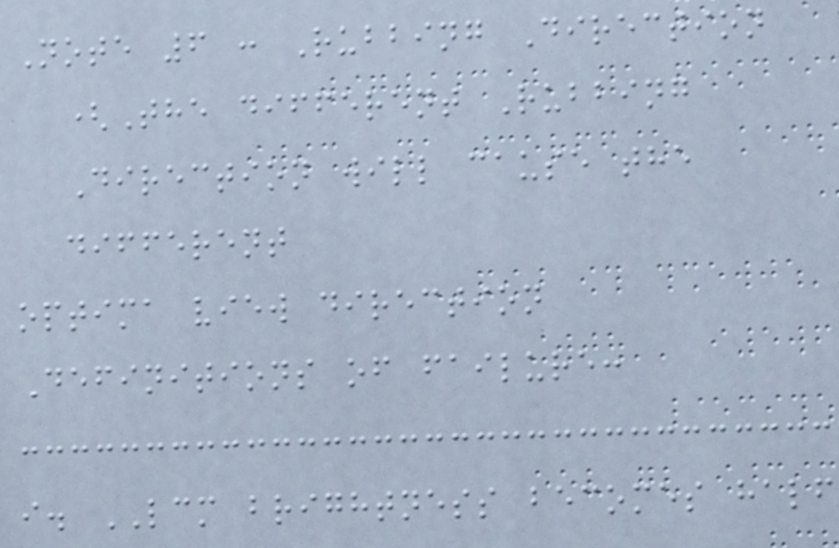Note 6 : Rubbing Direction
(The different Rubbing
Direction will cause the
different
optima view direction
Definitions of failure:
i. LCM brightness becomes half
